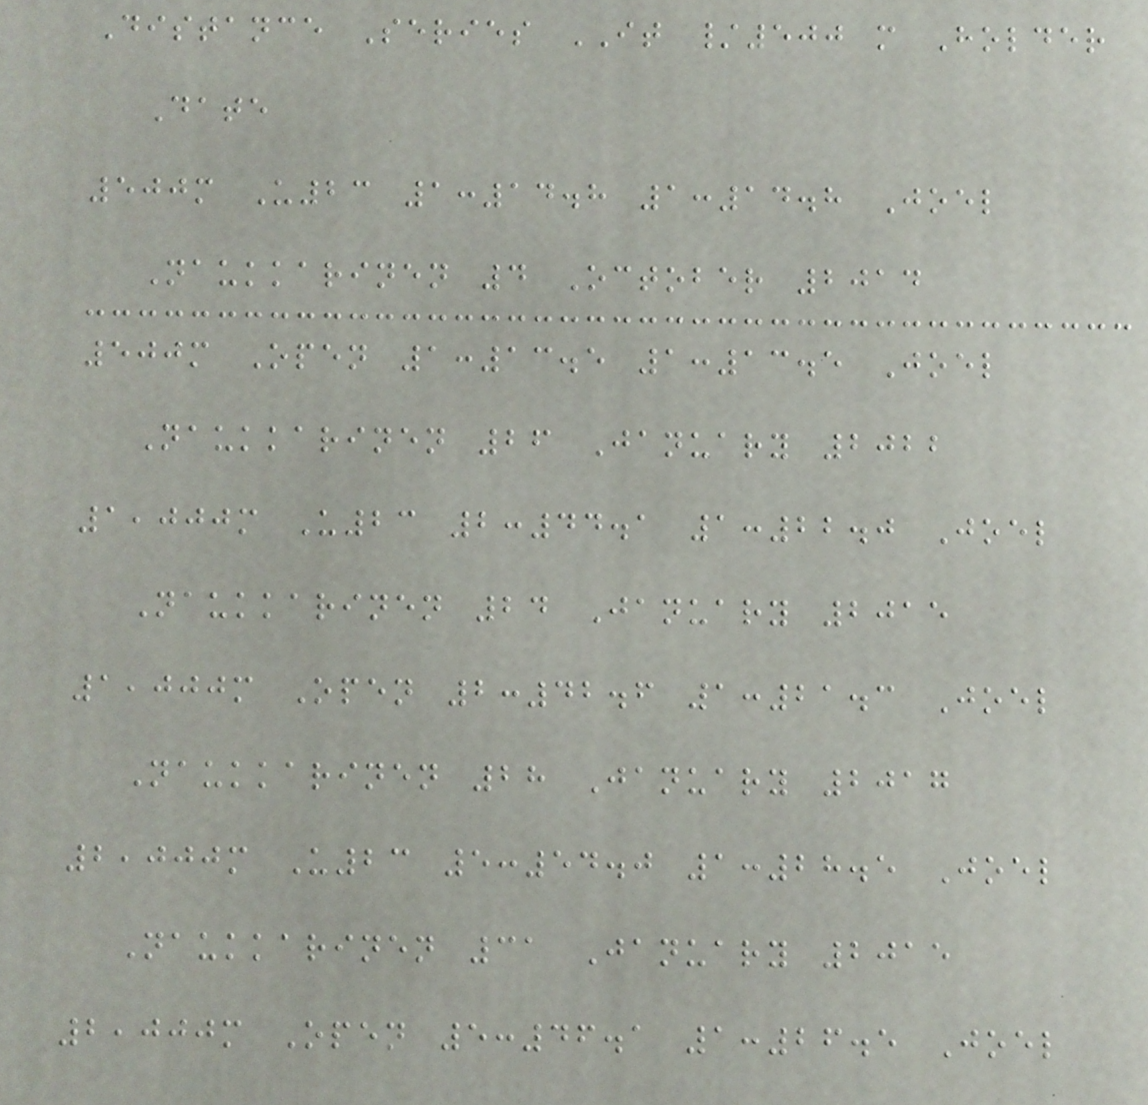Distance Series IT /500 m Holder
Date
500m U23 1:14.8 1:14.8 Joel
Naukkarinen 4 October 2014
500m Open 1:13.5 1:13.5 Joel
Naukkarinen 26 January 2022
1,000m U23 2:44.1 1:22.0 Joel
Naukkarinen 24 January 2015
1,000m Open 2:42.6 1:21.3 Joel
Naukkarinen 28 January 2017
2,000m U23 5:54.0 1:28.5 Joel
Naukkarinen 31 January 2015
2,000m Open 5:46.1 1:26.5 Joel
